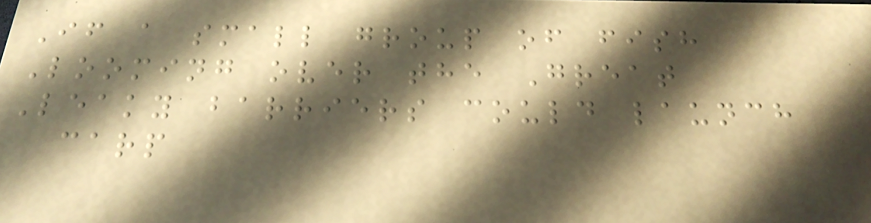If a small group of fish
Looming over the Great
Leaky barriers could launch
carp
